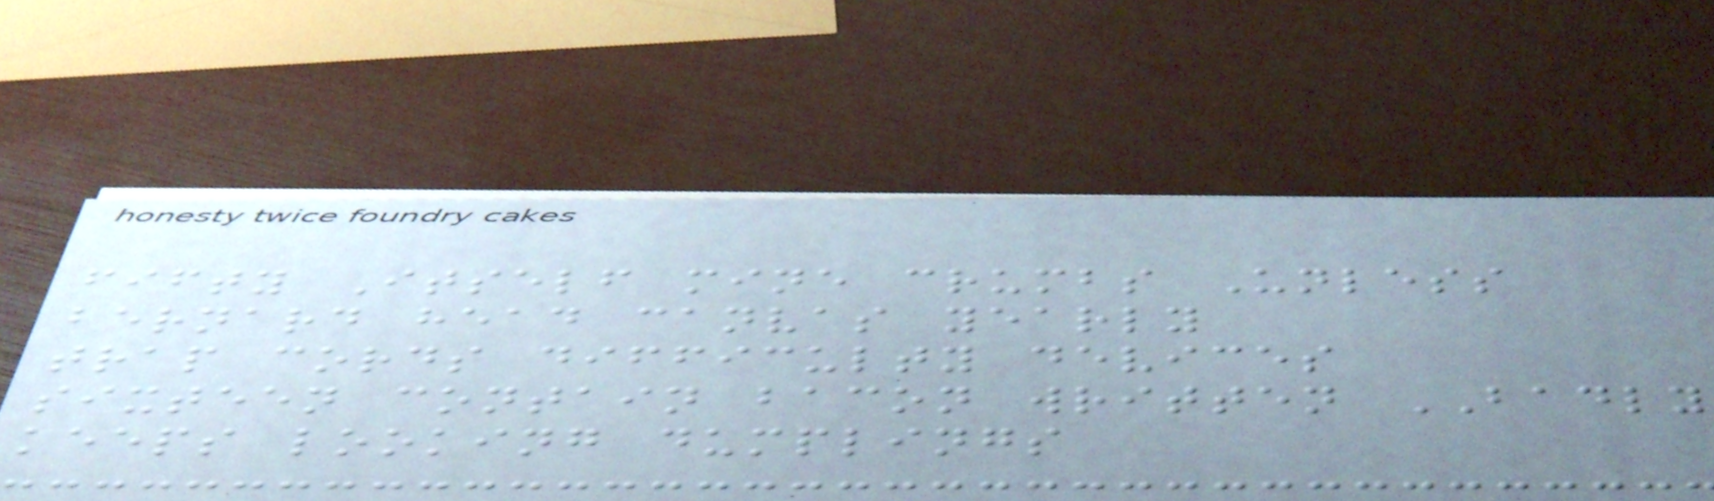fifty Itself mine crumbs Unless
bernard head canvas yearly
trap cords difficulty devices
sixteen contain bacon written BADLY
keeps looking dumplings
